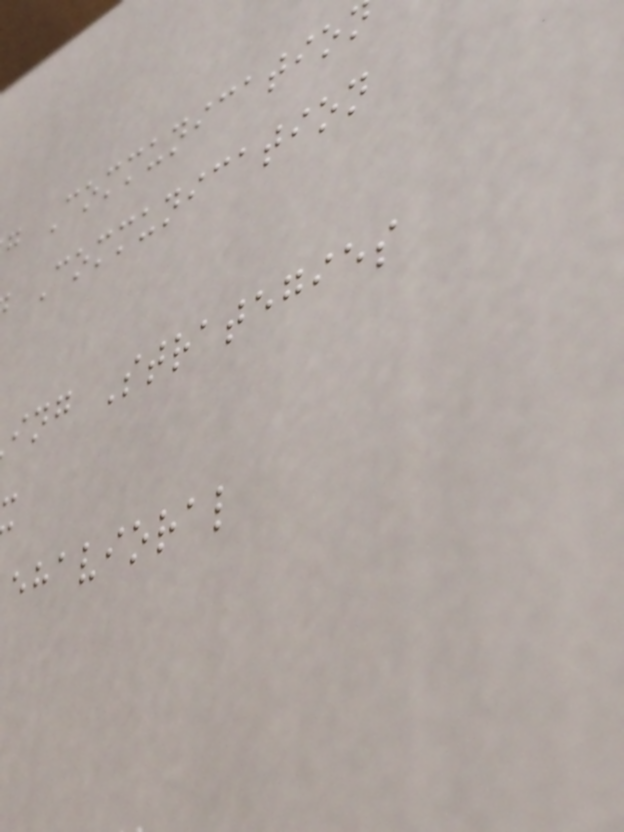g Communicatio
Communication
ing Strategies
ehavioral
